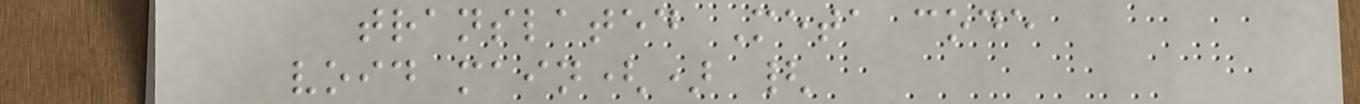translated Meta code
void main() {
